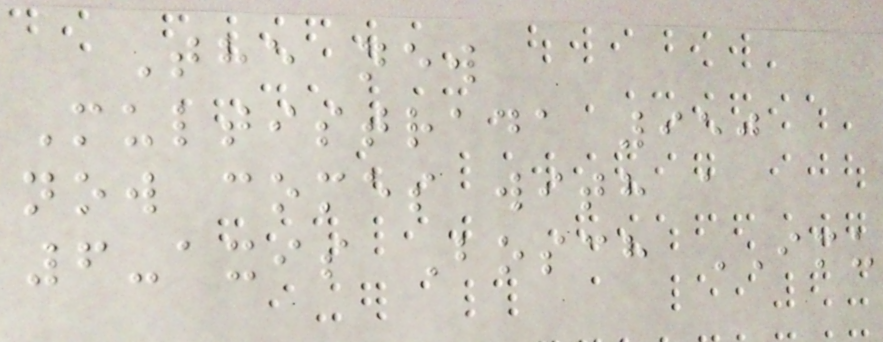The new
Multistrada 950
now comes with a
6-axis Bosch IMU
